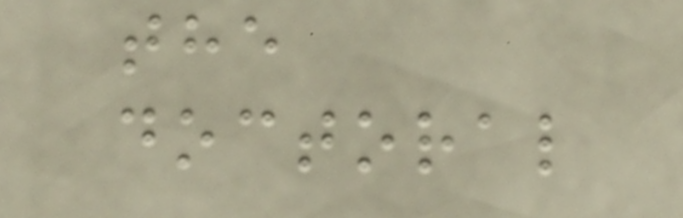the
doctoral
